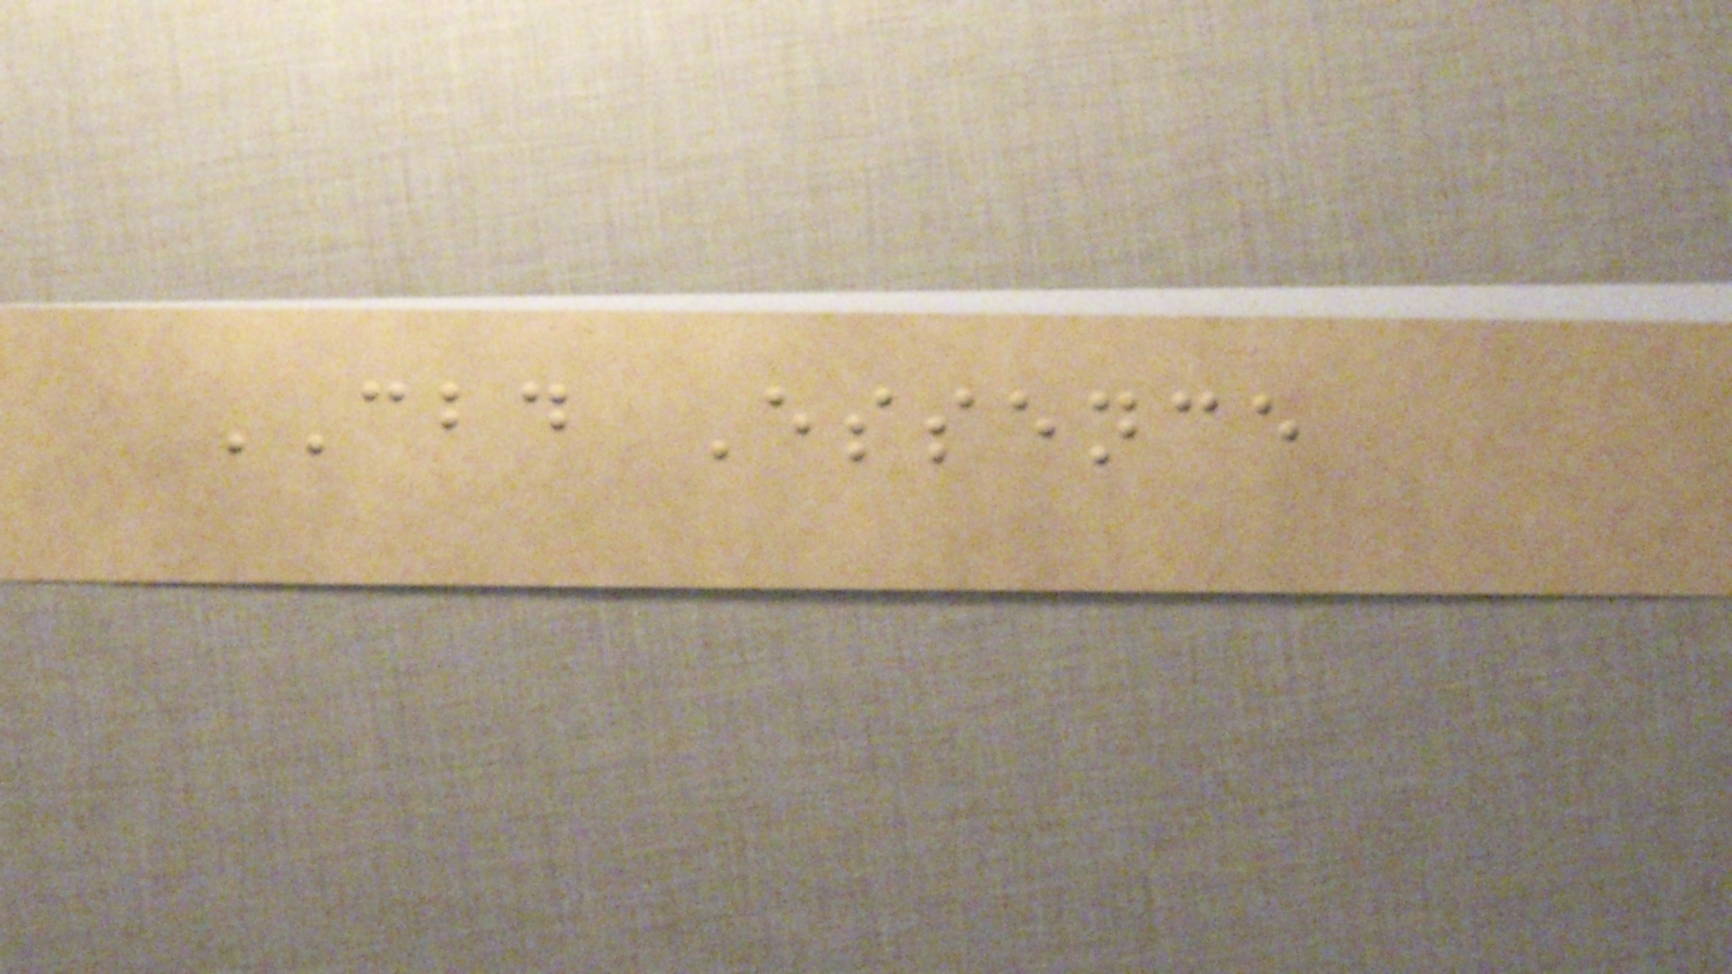CBD Essence
